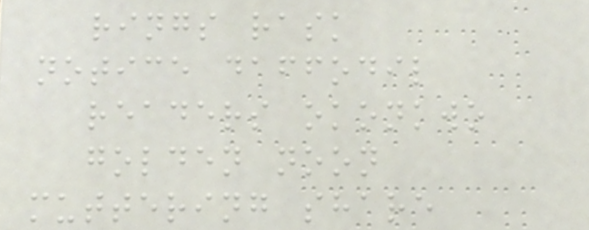rings rask
notice daffodil
readers okonkwo
golden noon
muttering share
